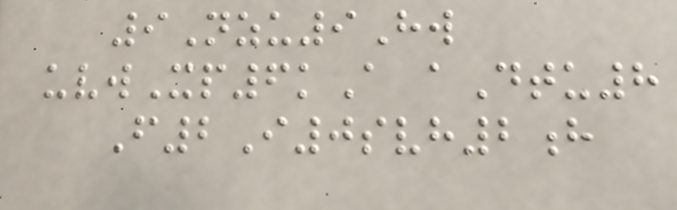9Nzu9Hw
uvwXp6kA aDtu8
F2I0svh2h
